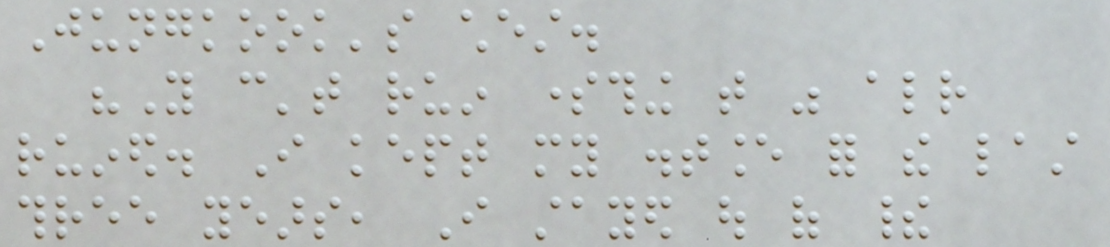Jungkook's chest.
"You can't ruin something that was already
ruined. I kept my distance for the last
three years, I stayed out of their
